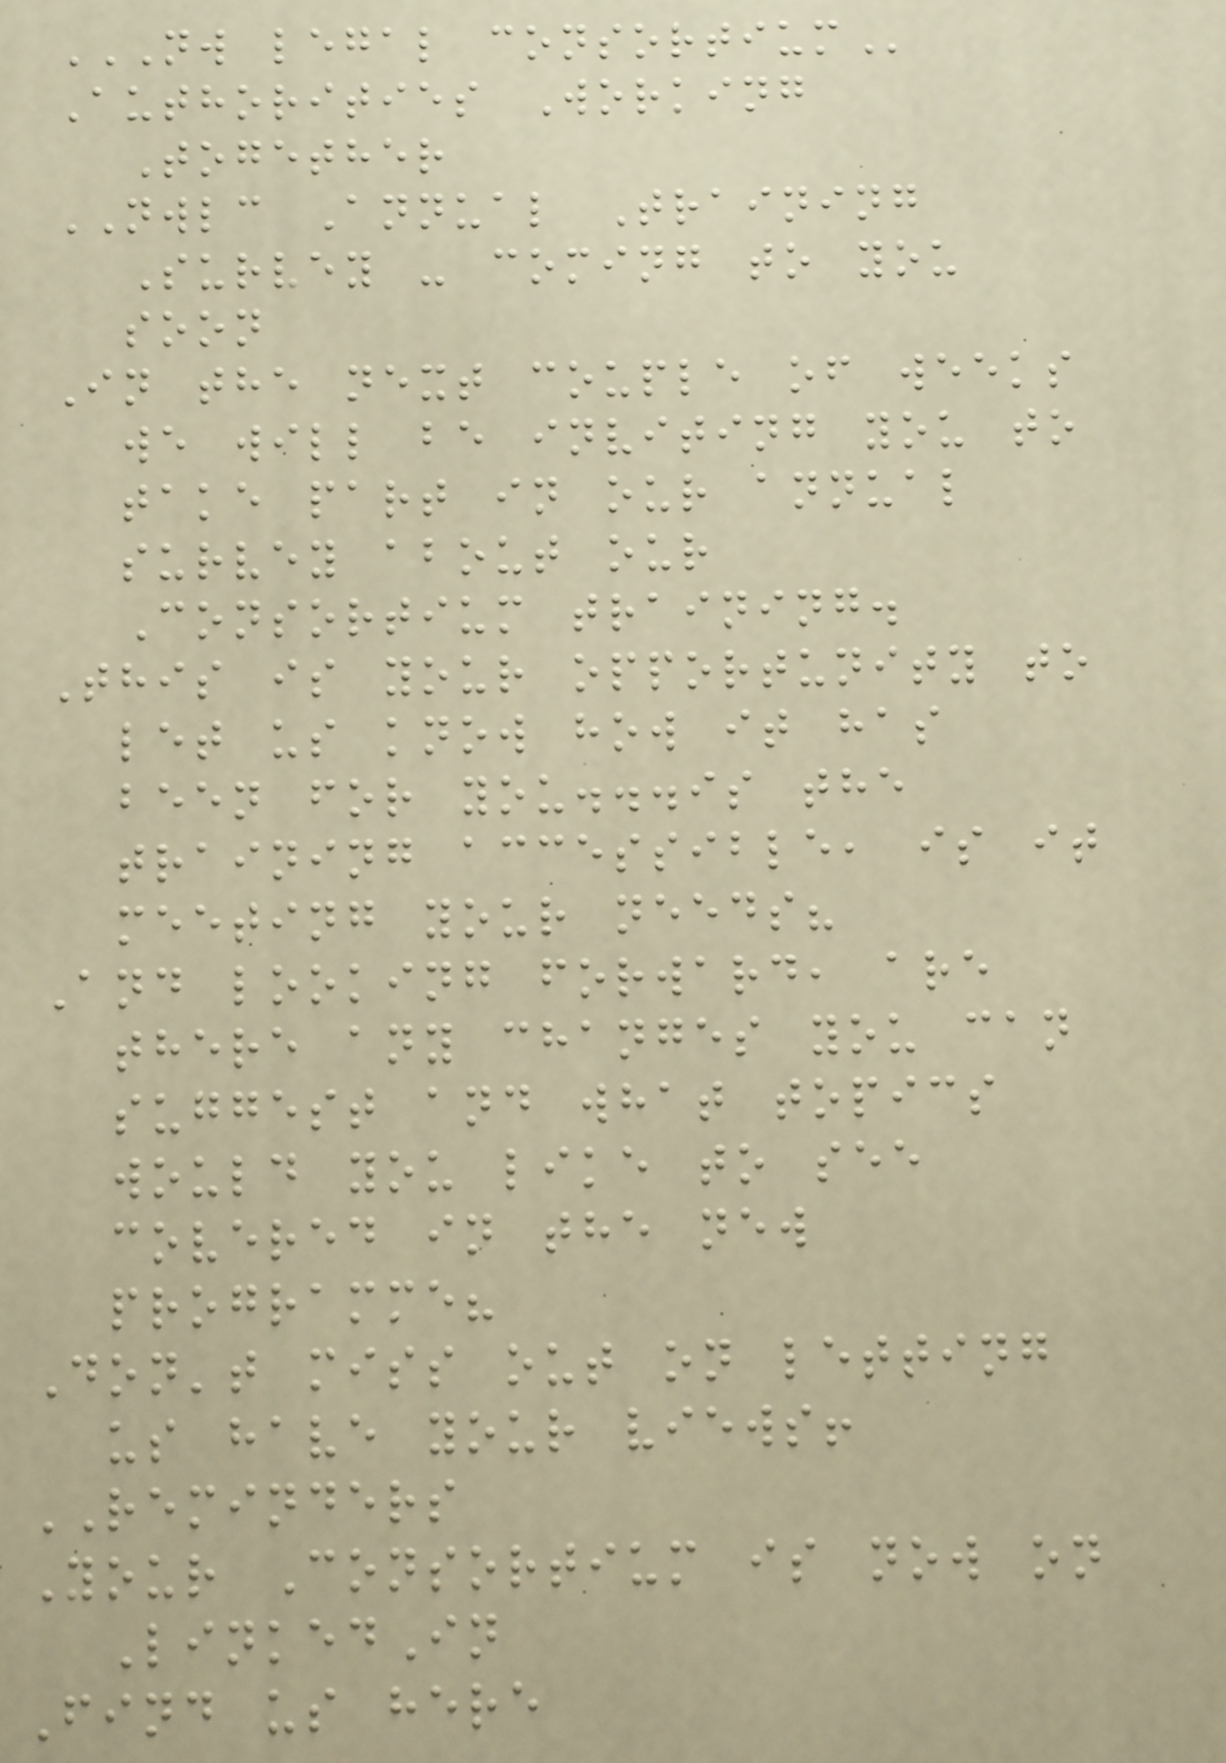NW LEGAL CONSORTIUM
Authorities Working
Together
NWLC Annual Training
Survey - coming to you
soon
In the next couple of weeks
we will be inviting you to
take part in our annual
survey about our
Consortium training.
This is your opportunity to
let us know how it has
been for you...is the
training accessible, is it
meeting your needs?
And looking forward, are
there any changes you can
suggest and what topics
would you like to see
covered in the new
programme?
Don't miss out on letting
us have your views!
REMINDERS
Your Consortium is now on
LinkedIn
Find us here
